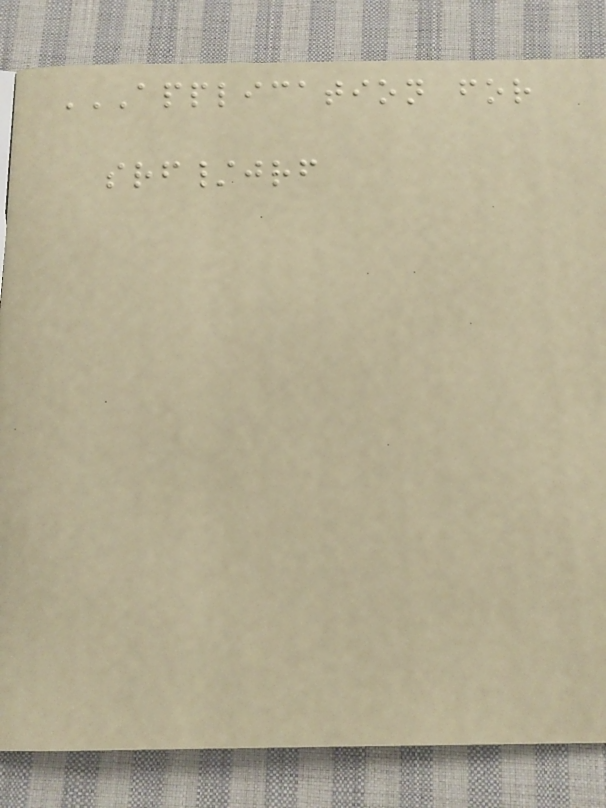APPLICATION FOR
SRF/JRF
